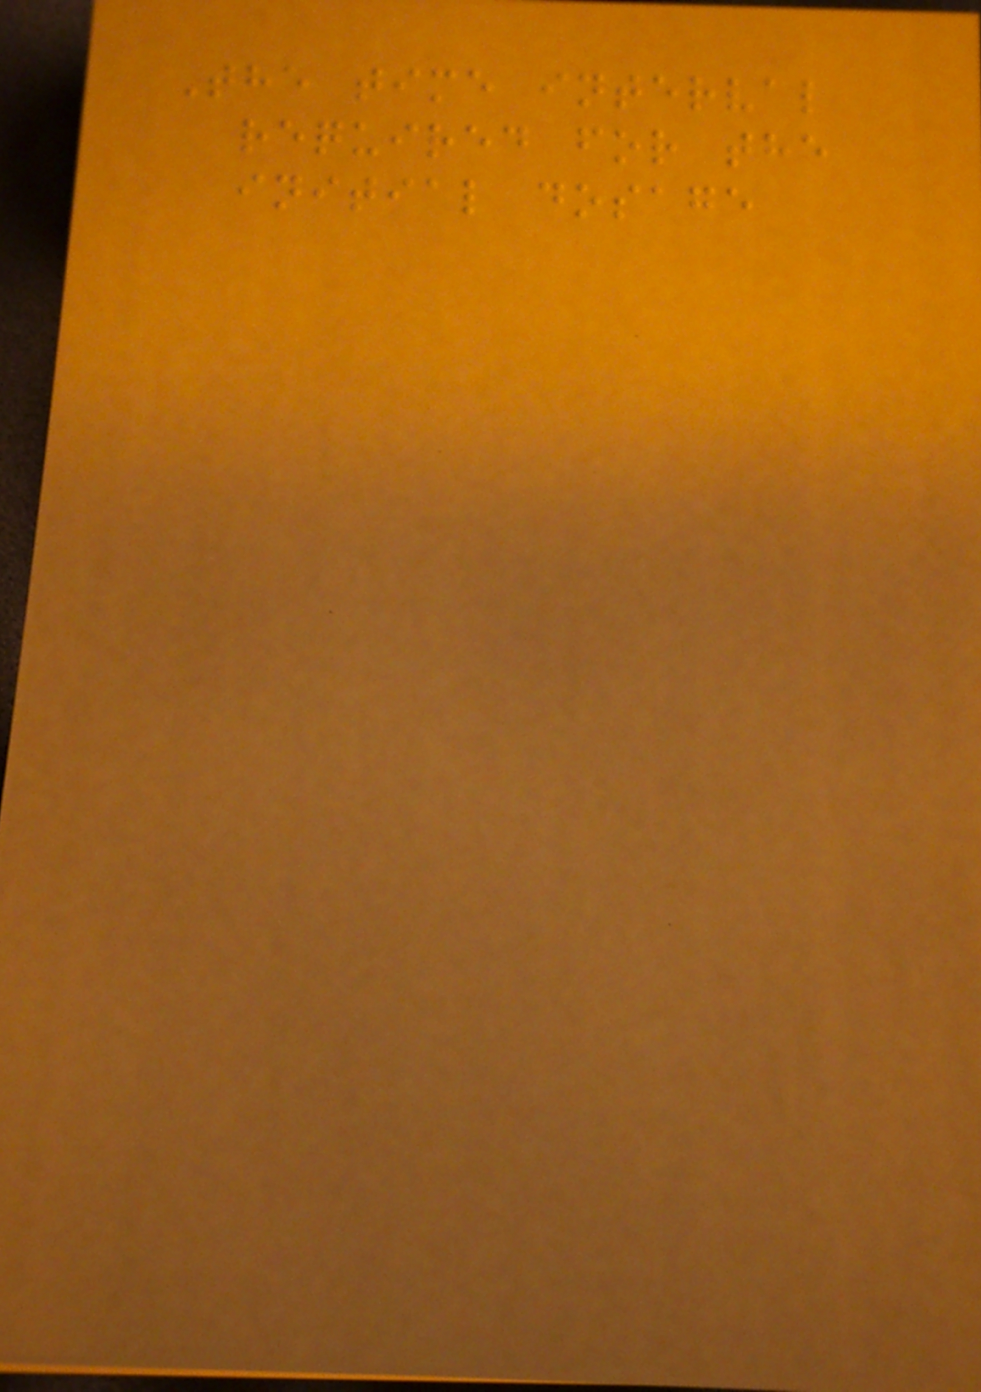The time interval
required for the
initial dosage
